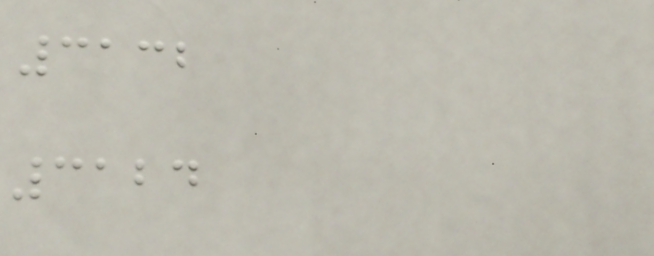3132
3124
